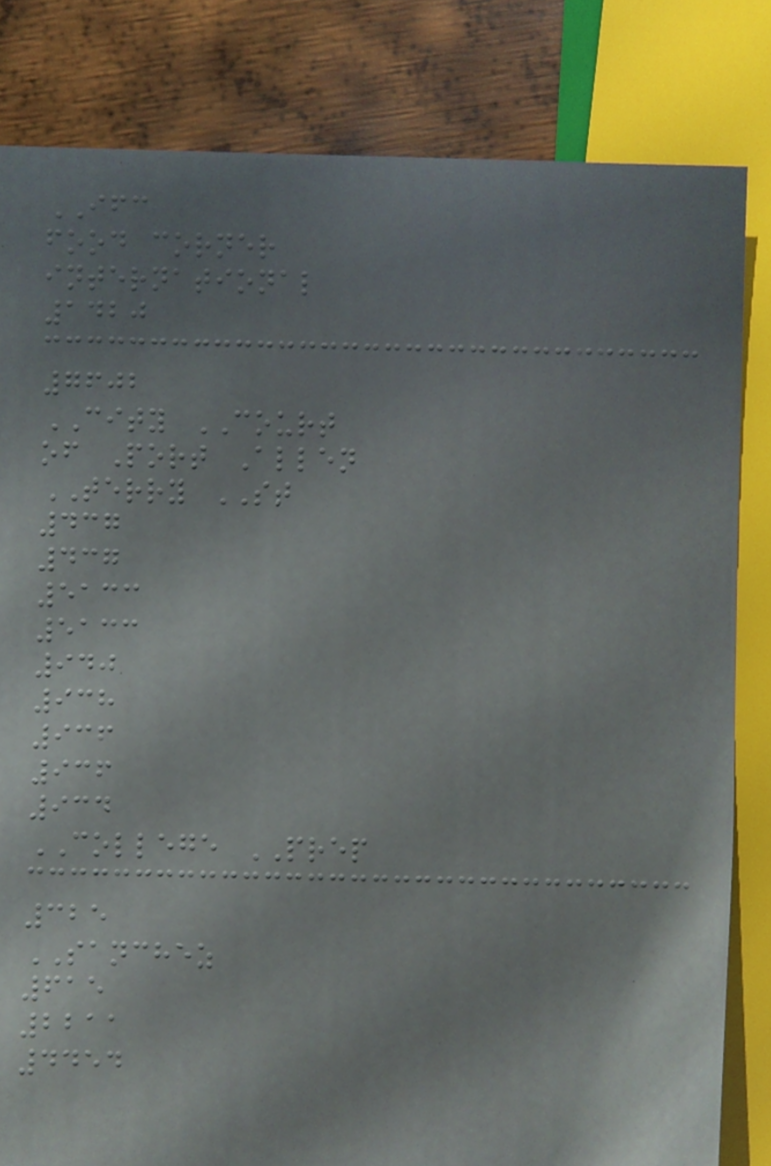IFC
food corner
international
1420
7602
CITY COURT
of Port Allen
TERRY ST
437
437
5133
5133
940
938
936
936
934
COLLEGE PREP
325
SANCHEZ
615
2211
4454
